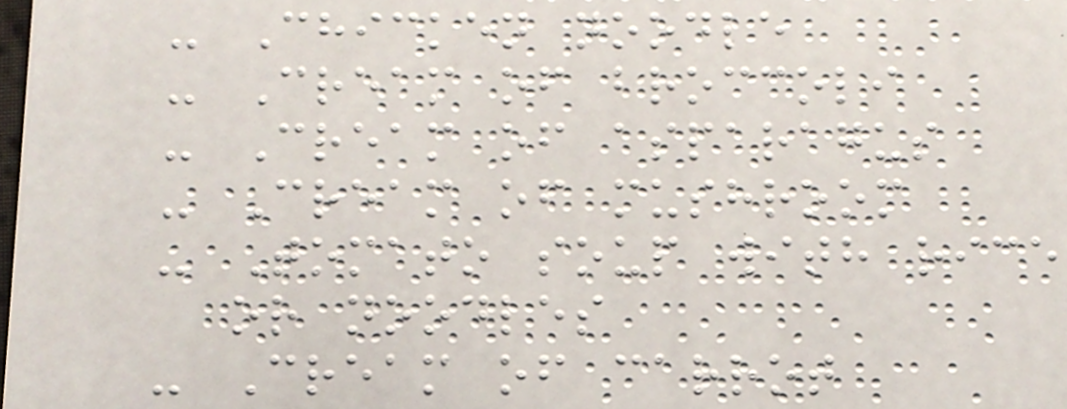- Chicken noodle
- Cream of broccoli
- Cream of asparagus
- Cream of mushroom
- Tomato soup with rice
or noodles
- Cream of carrot
